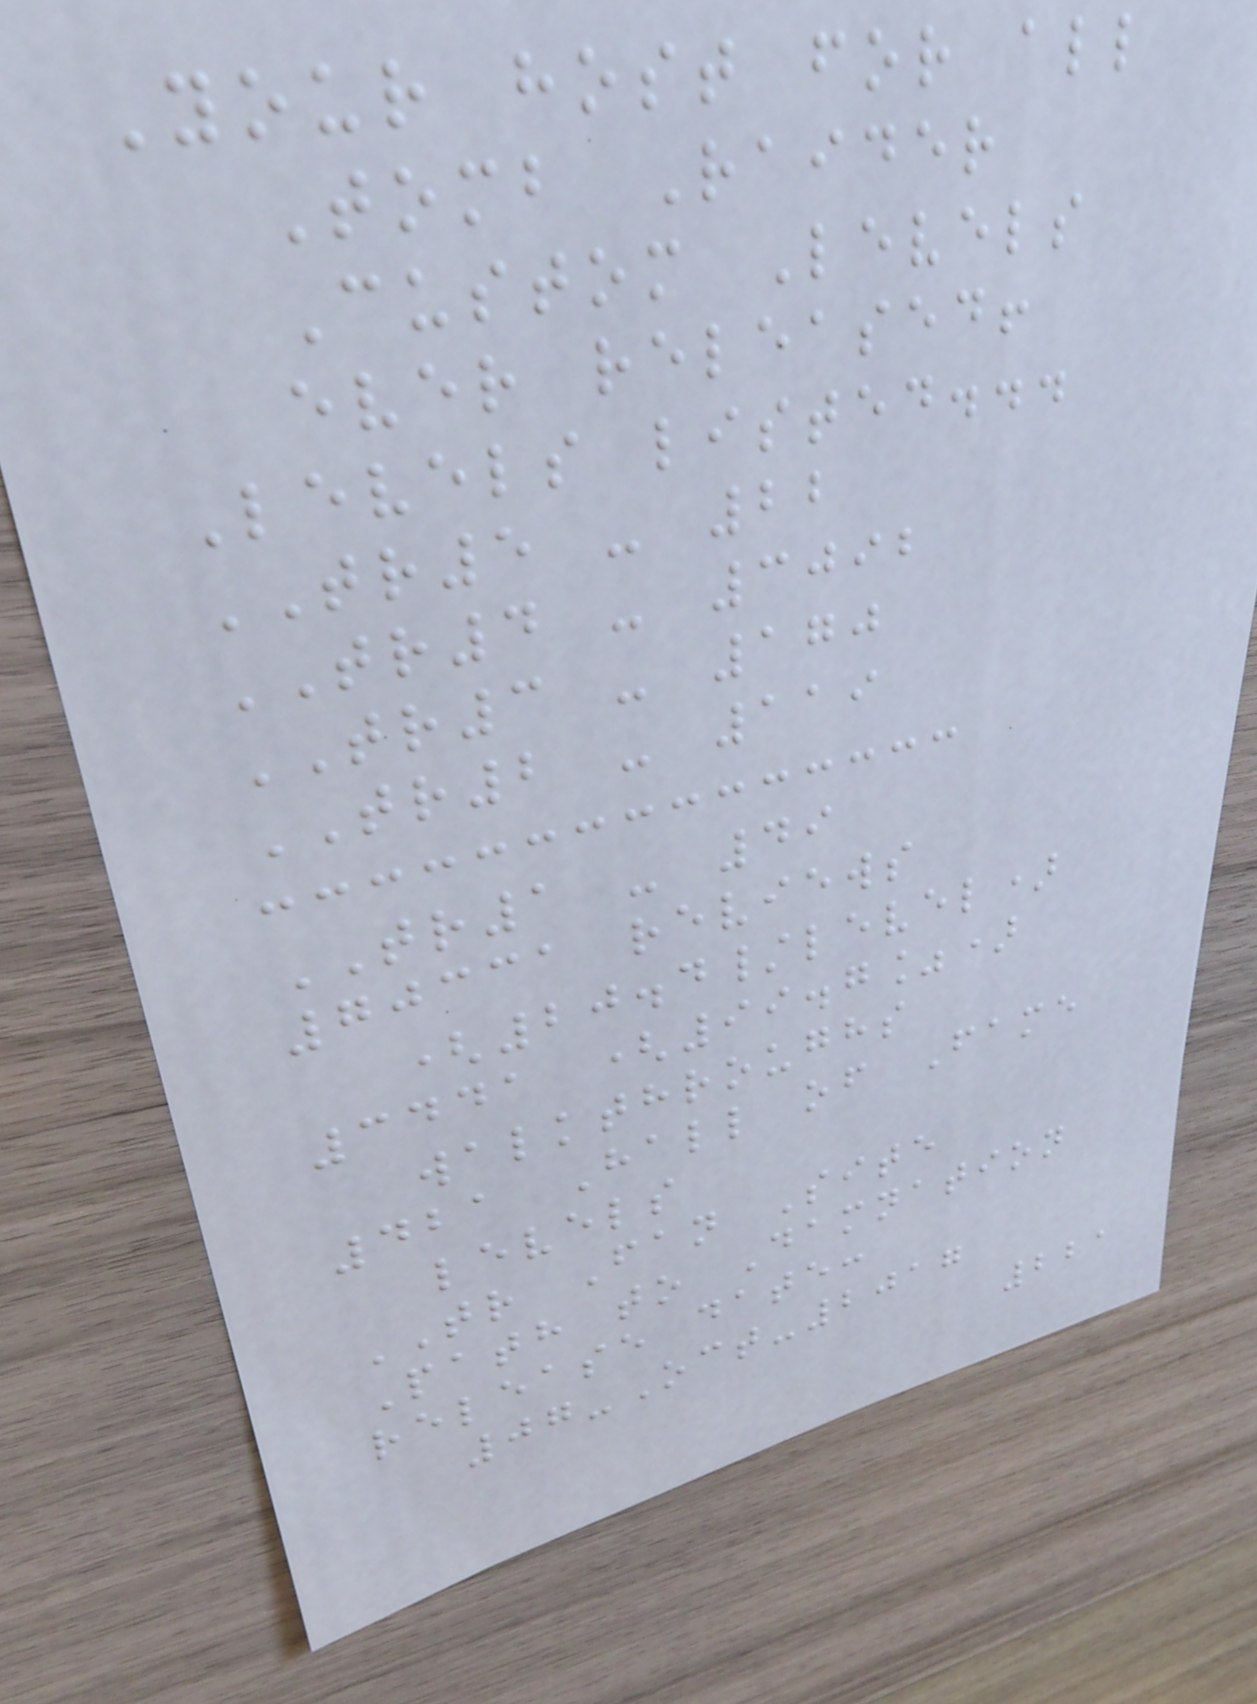Your host for all
Tomb Raider
Custom Levels
ever released!
Levels listed...
TR5 - 22
TR4 - 3092
TR3 - 170
TR2 - 119
TR1 - 49
70331 reviews
(20.4/level)
3441 (99.7%)
walkthroughs
421 Hall of Fame
levels
TR Fan Site
Path to Damnation
release date:
07-Oct-2017
221
